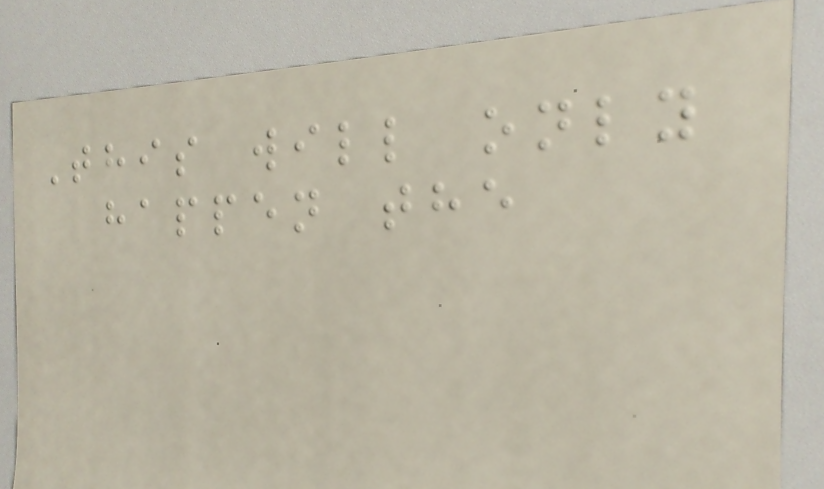This will only
happen the
